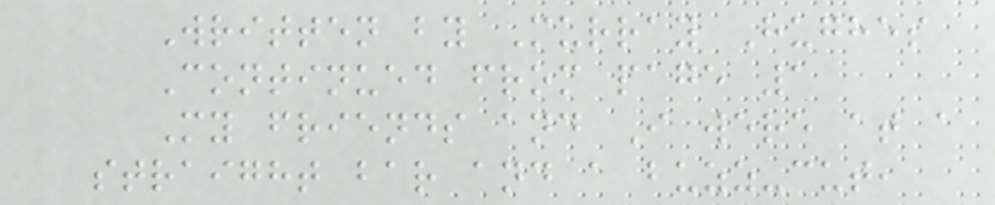Written by Murray Hughes
Continued from page 1
My friends and I were at a
straight bar and a buzz-cut,
